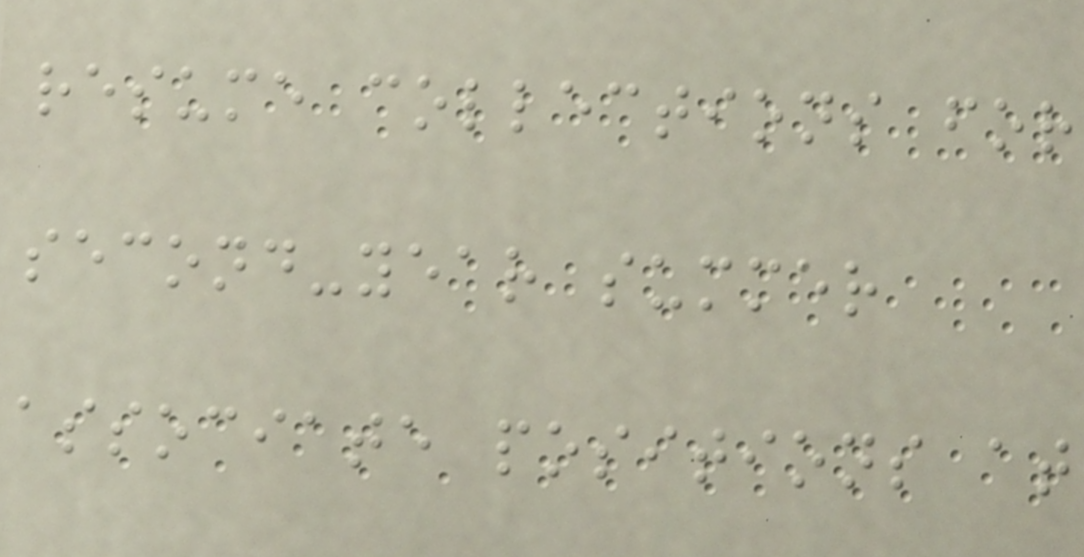resume collections for
second-year summer
associate positions at
